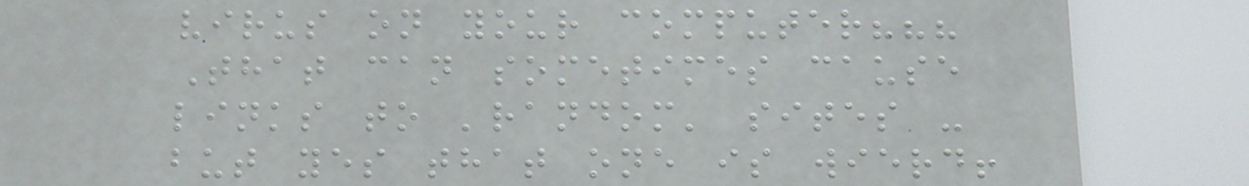virus on your computer???
That can sometimes cause
links to 'random' sites -
but yes that one is wierd!
